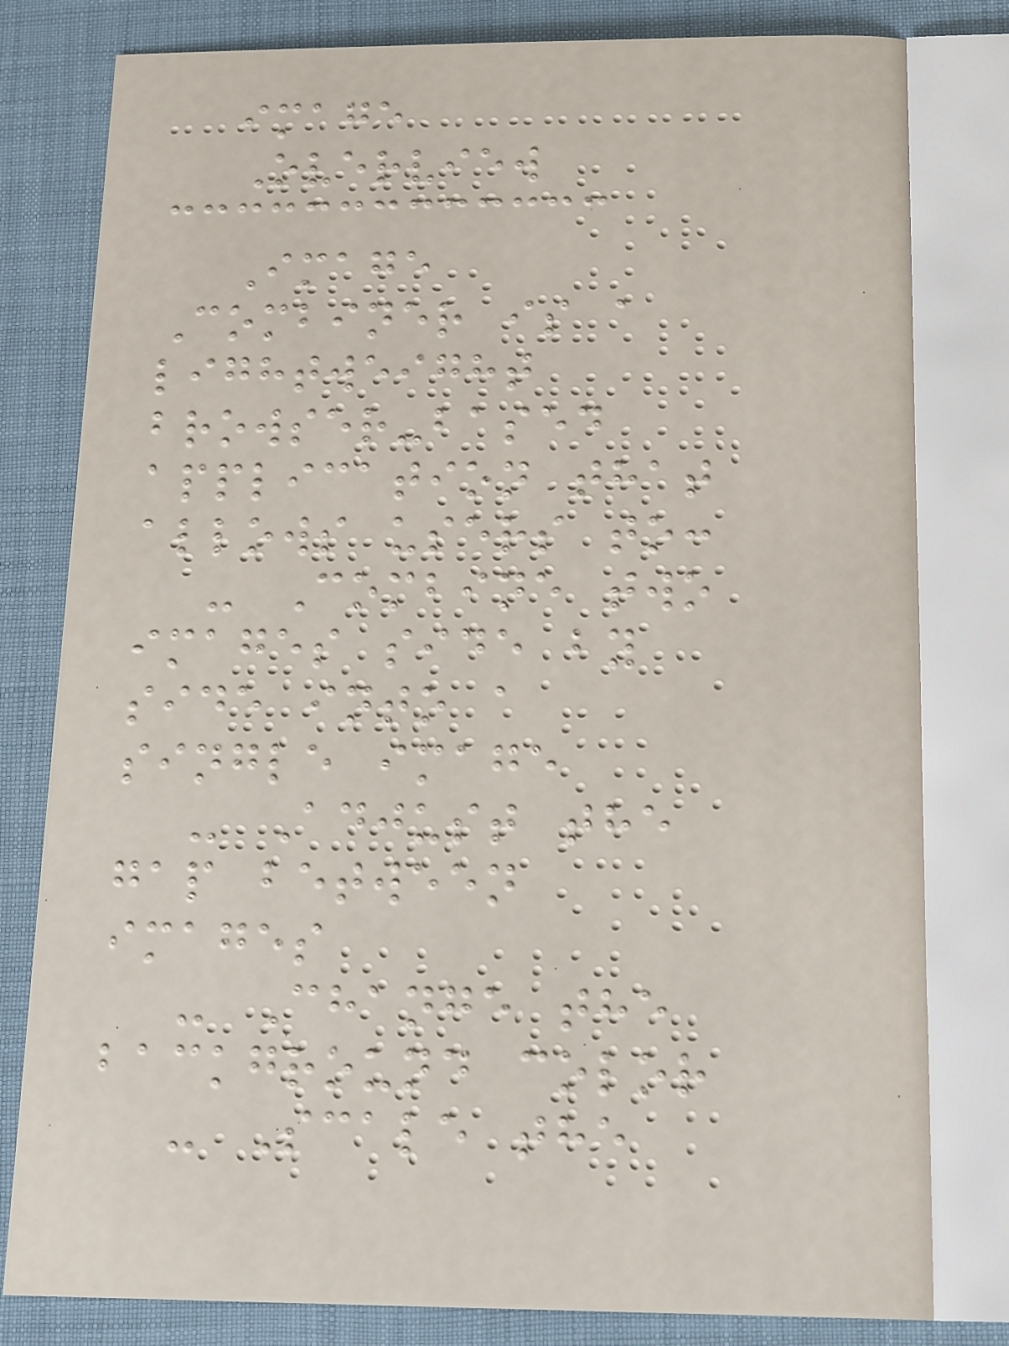image
Overview
Image
Combiner is a
lightweight
browser-based
application that
allows users to:
- Combine two
images side by
side into a
single image
- Adjust the
gap between
images
- Change the
background color
- Scale the
